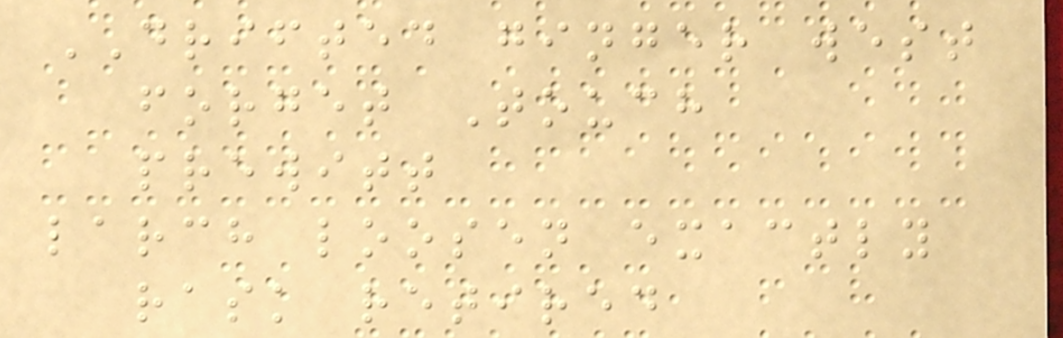DRIFTED ginger west
forget Touch
prewitt
larch loosen exactly
rask retired
